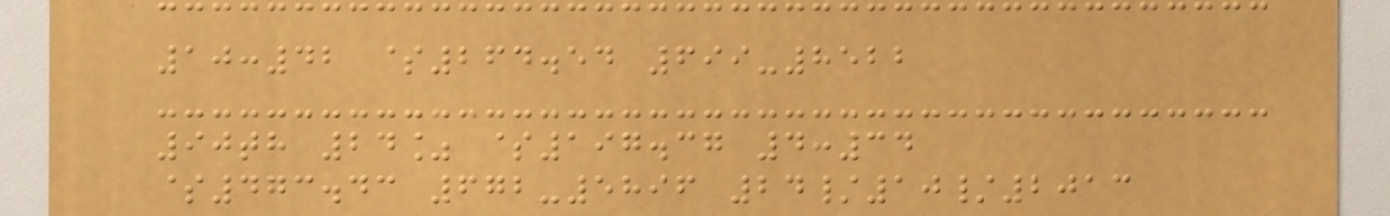10:42 $264.54 699-8522
90th 24% $197.37 4:34
$473.43 672-5896 24/10/2013
